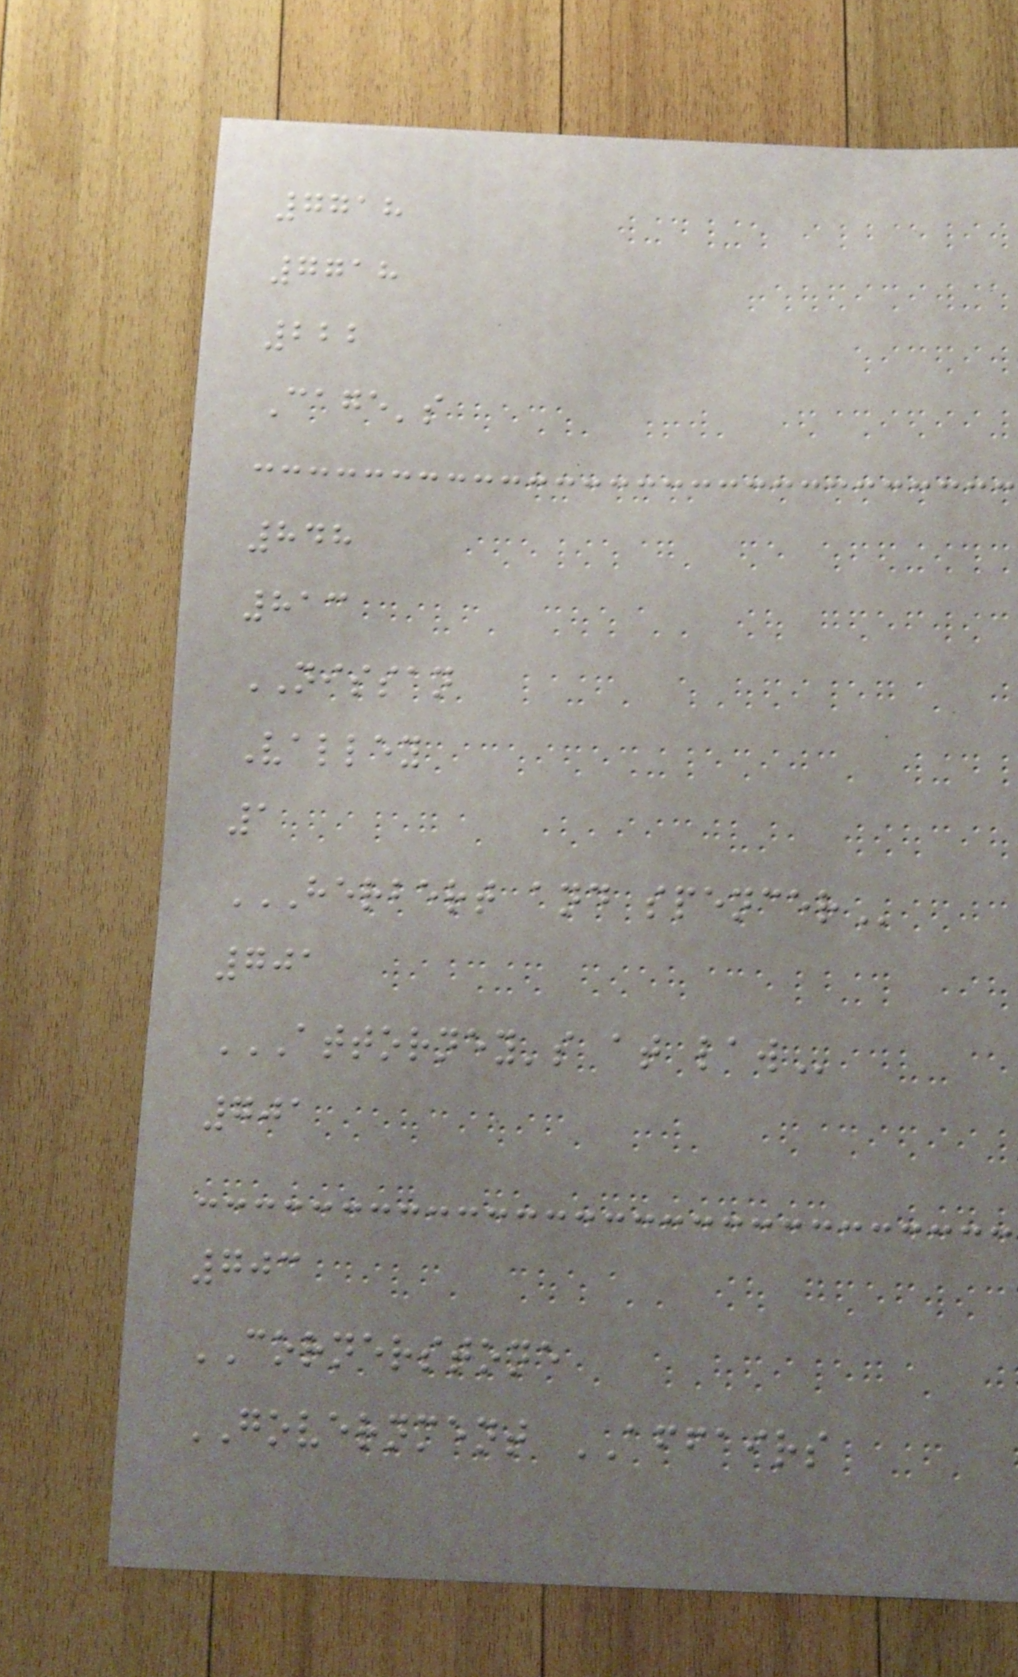7718
7718
222
Cage's
848
813
NISSAN
Valley
1
HERBERT AND SPENCER
701
ATTORNEY'S AT LAW
701
703
CORNERSTONE
GOVERNMENT AFFAIRS
